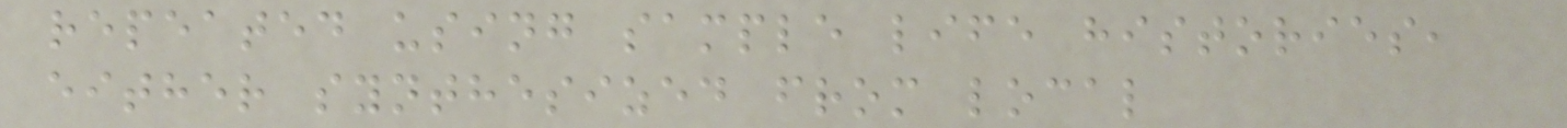repeated using sample life histories,
either synthesized from local
